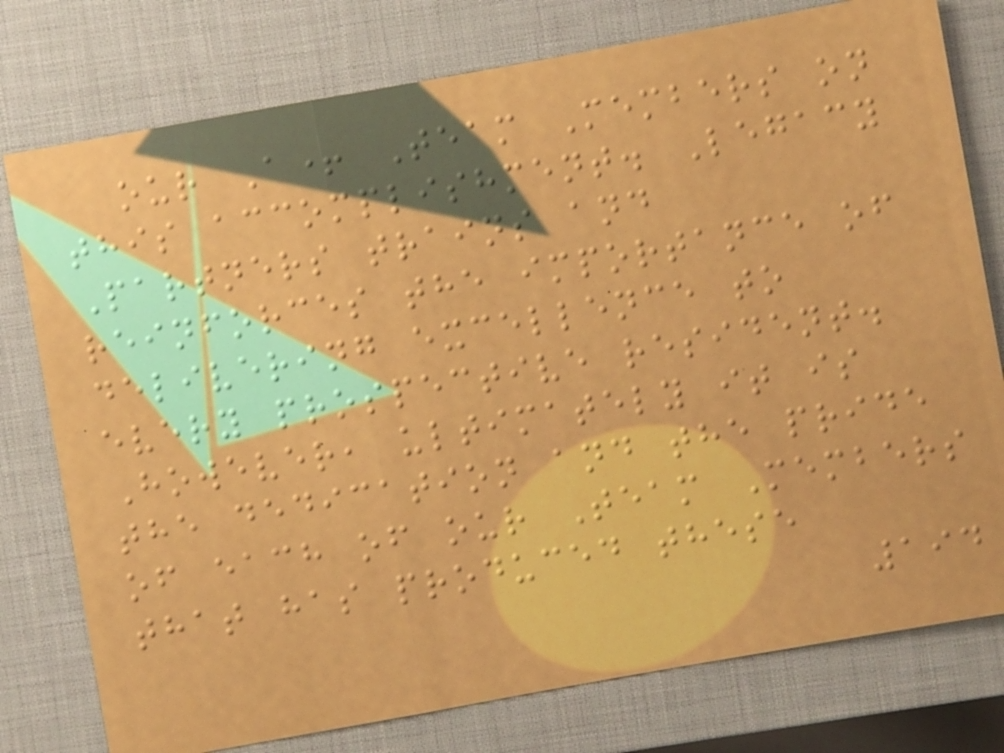our A+ Team Members on
this accomplishment. Legacy
Partners trains and
reinforces the importance of
delivering excellence to
every prospective resident.
However, ultimately it is
the dedication and the pride
of each of our Team Members
that has produced these
194
